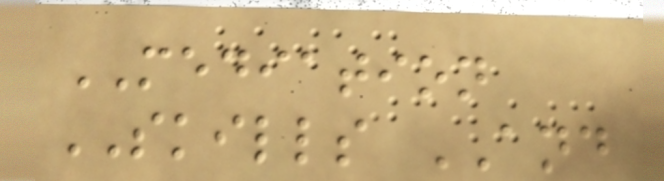MEDIATION
SKILLS AND
